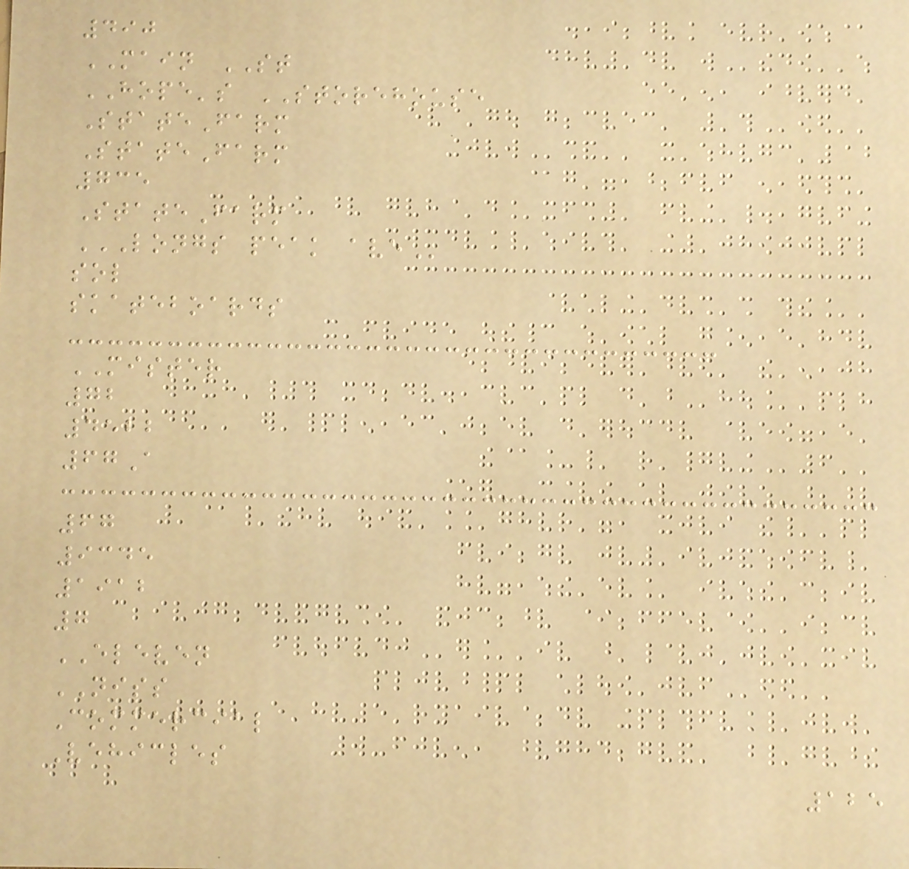490
MAIN ST
HOPE's STOREHOUSE
StateFarm
StateFarm
735
StateFarm
LONGS PEAK AVE
sol
skateboards
MISTER
72
4522
67A
67
9345
1912
7
ELEVEN
NISS
Commercial
Vehicles
125
